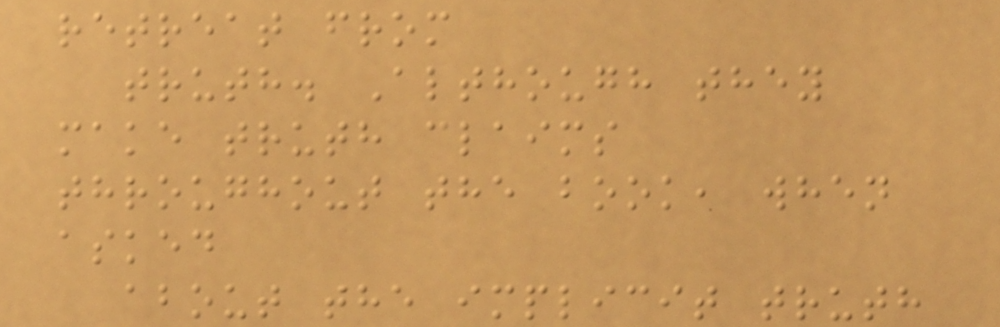retreat from
truth. Although they
make truth claims
throughout the book, when
asked
about the implicit truth
